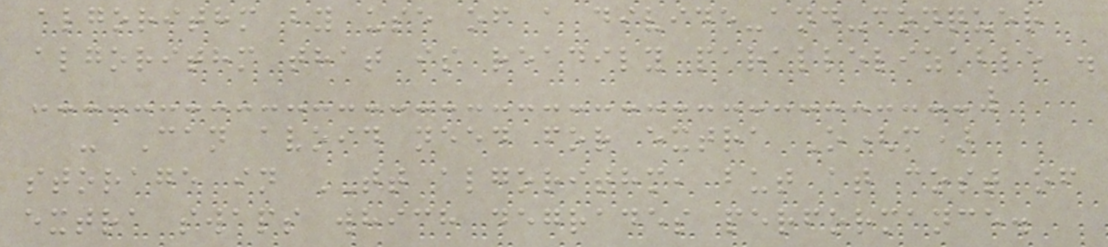algorithm by use of a divide-and-conquer
algorithm that is readily parallelizable .
- Can avoid need for extra O(m)
storage in TT algorithm, but at cost of
extra swaps which degrades performance.
